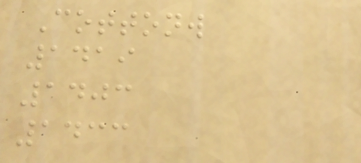Cottonw
1419
1403
1433
